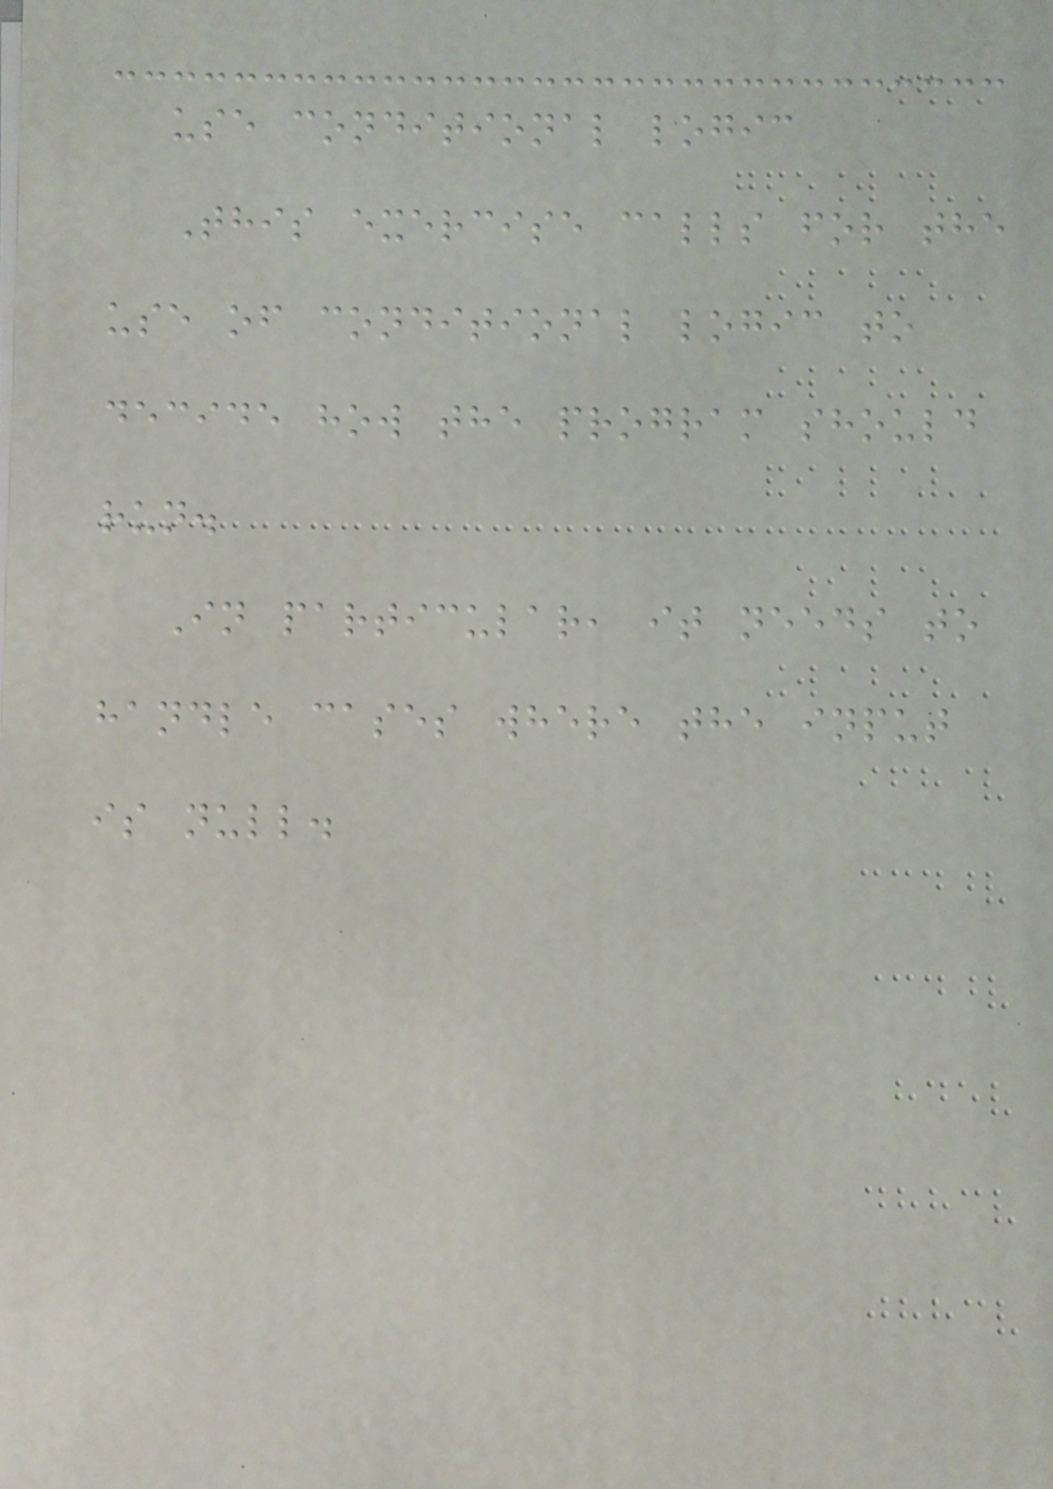use conditional logic
This exercise calls for the
use of conditional logic to
decide how the program should
run.
In particular, it needs to
handle cases where the input
is null.
